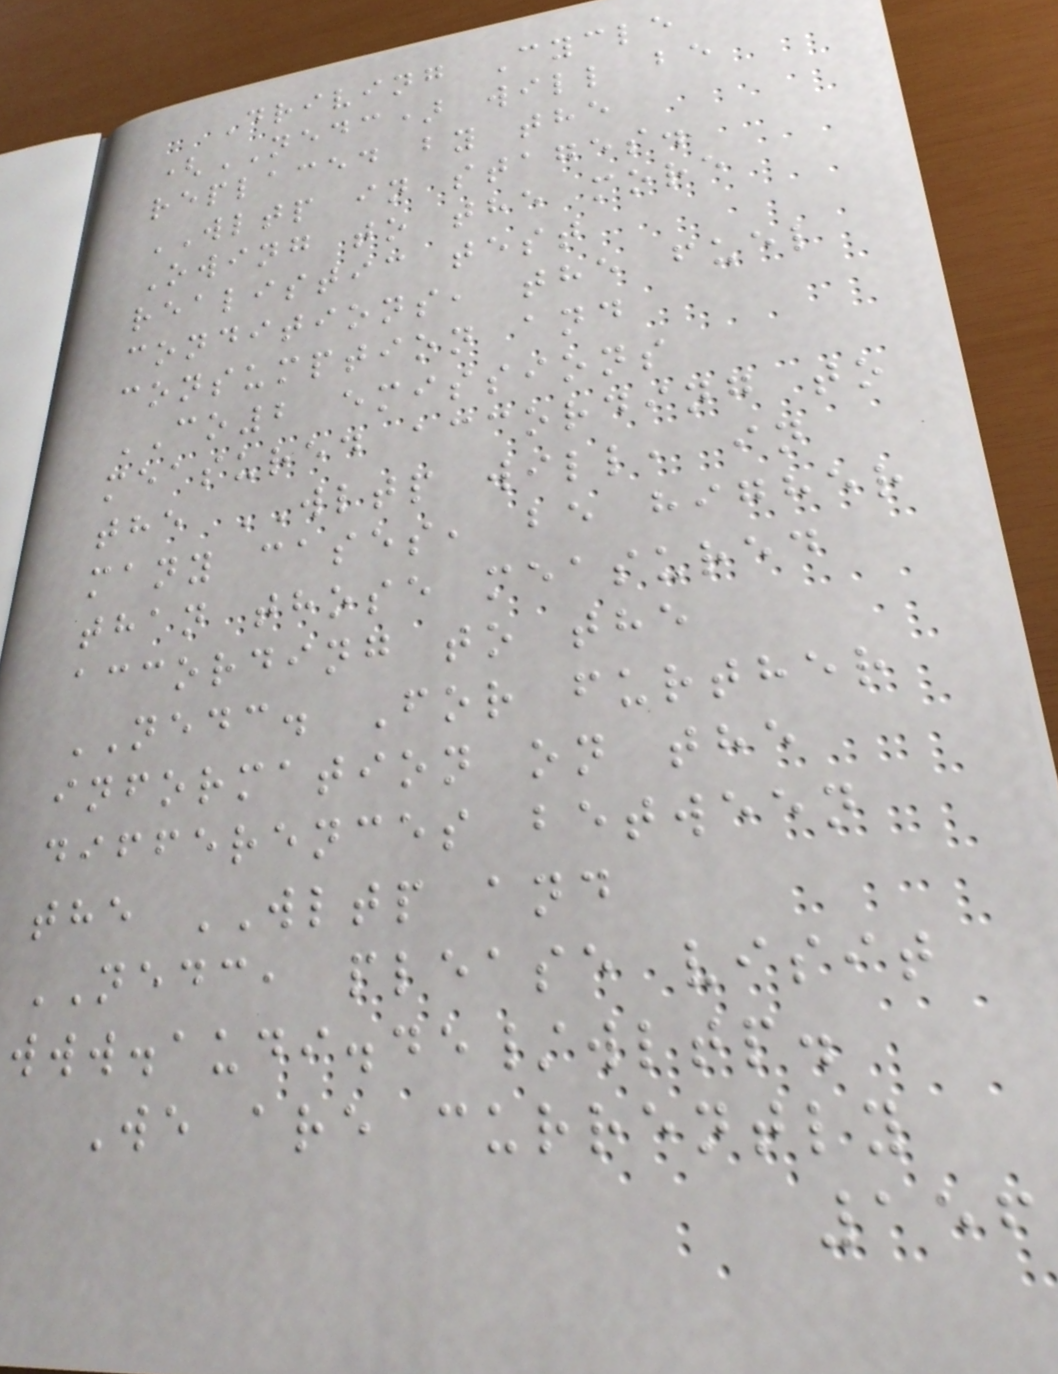Driving Cycle
(NEDC) will be
replaced by the
WLTP in stages.
Owing to the more
realistic test
conditions, the fuel
consumption and
CO2 emissions
measured according to
the WLTP will, in
many cases, be higher
than those measured
according to the
NEDC. For further
information on the
differences between
the WLTP and
NEDC, please visit
www.audi.de/wltp.
We are currently
156
